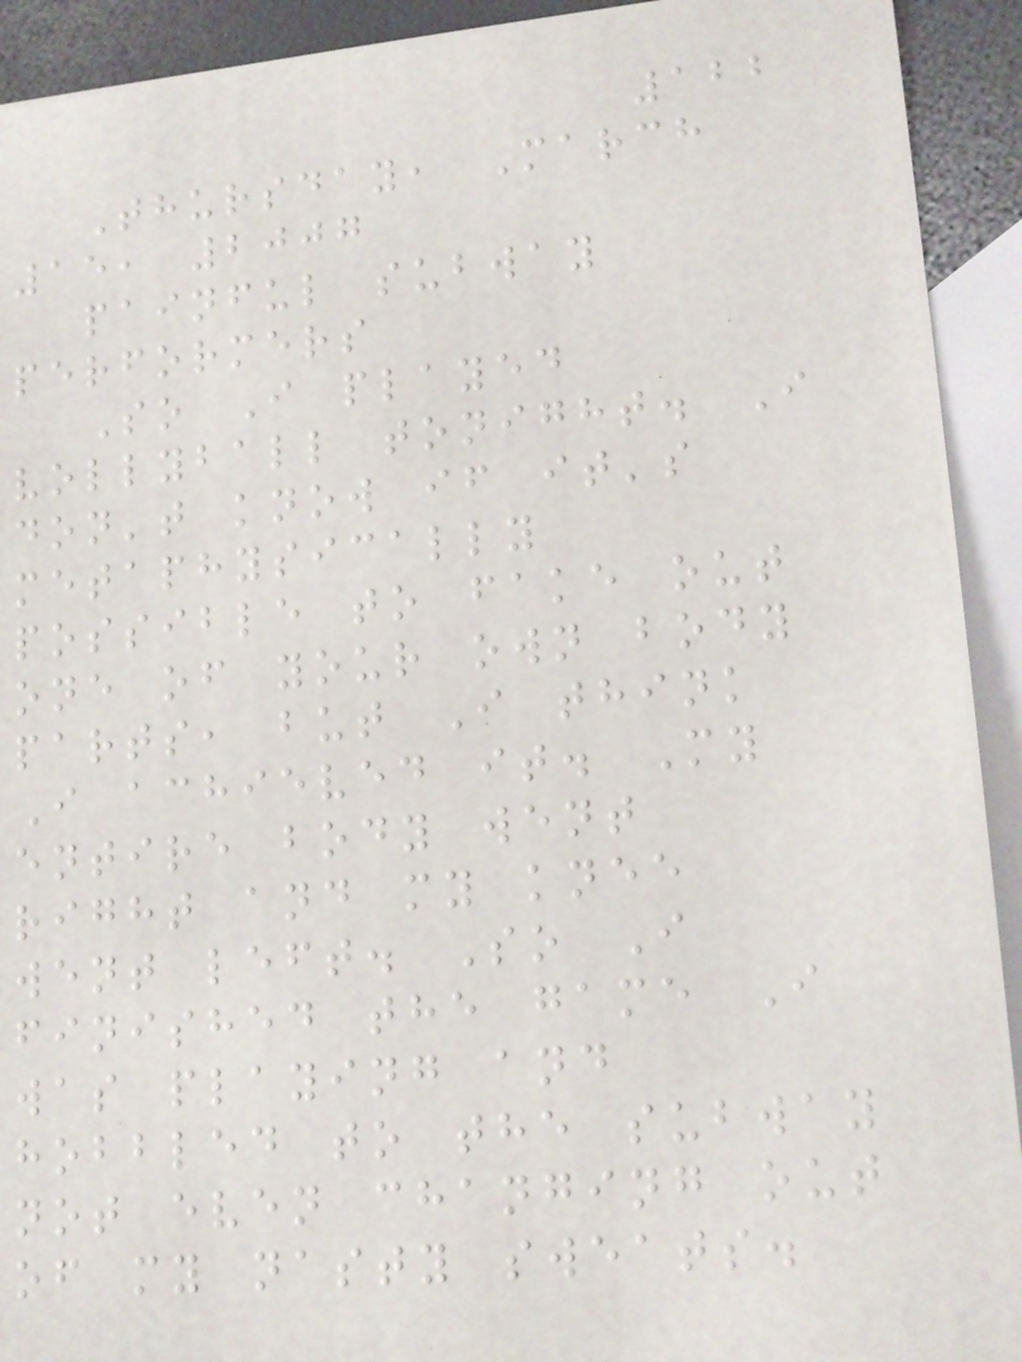122
Thursday, March
15, 2007
painful subway
performers
So I played
vollyball tonight. I
don't know if it's
metaphysically
possible to fake out
one of your own body
parts, but I think
I achieved it. My
entire body went
right and my knee
went left. So I
finished the game I
was playing and
hobbled to the subway
not even changing out
of my nasty sweats.
